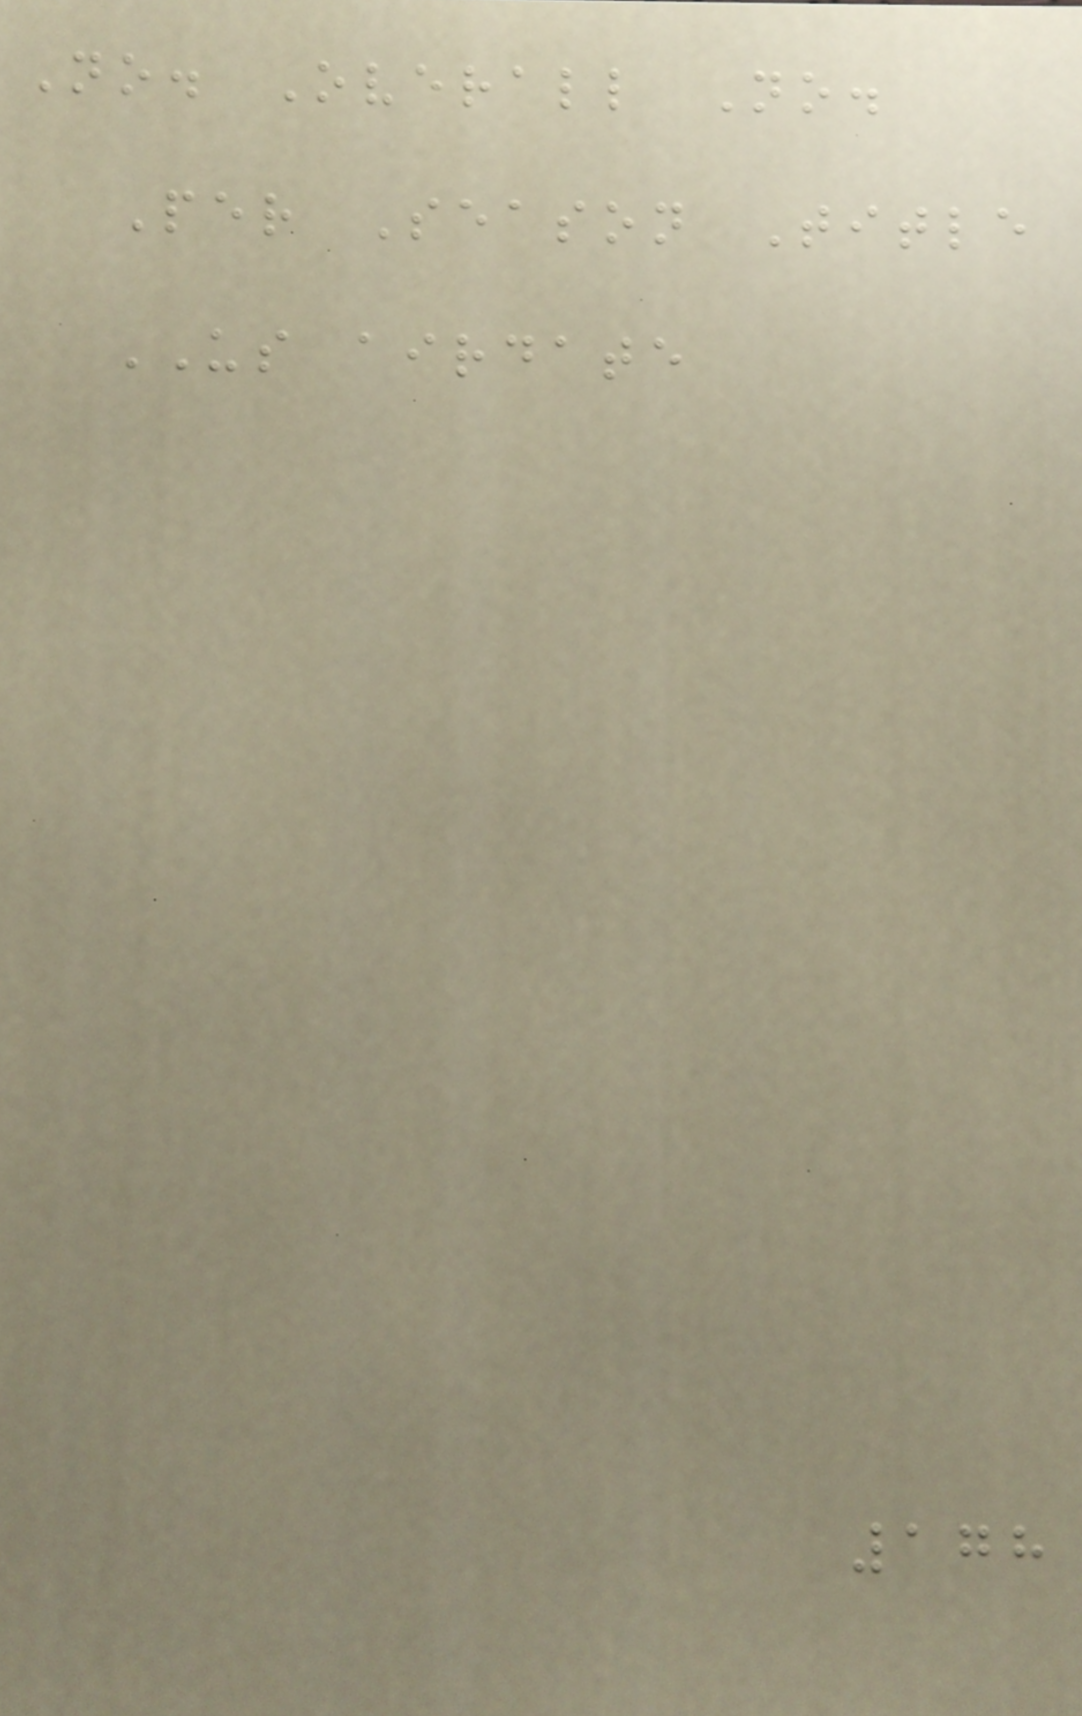No. Overall No.
Per Season Title
US airdate
178
